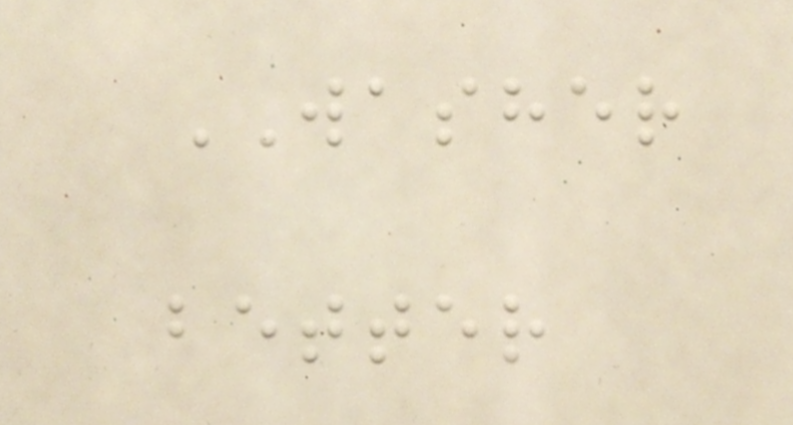WASHER
better
